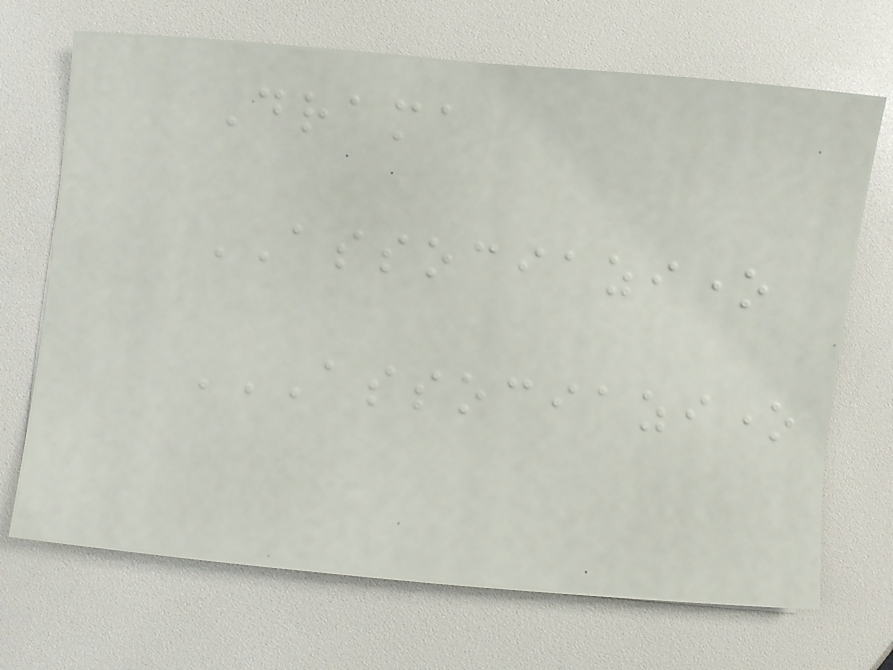Drama
ASSOCIAZIONE
ASSOCIAZIONE
